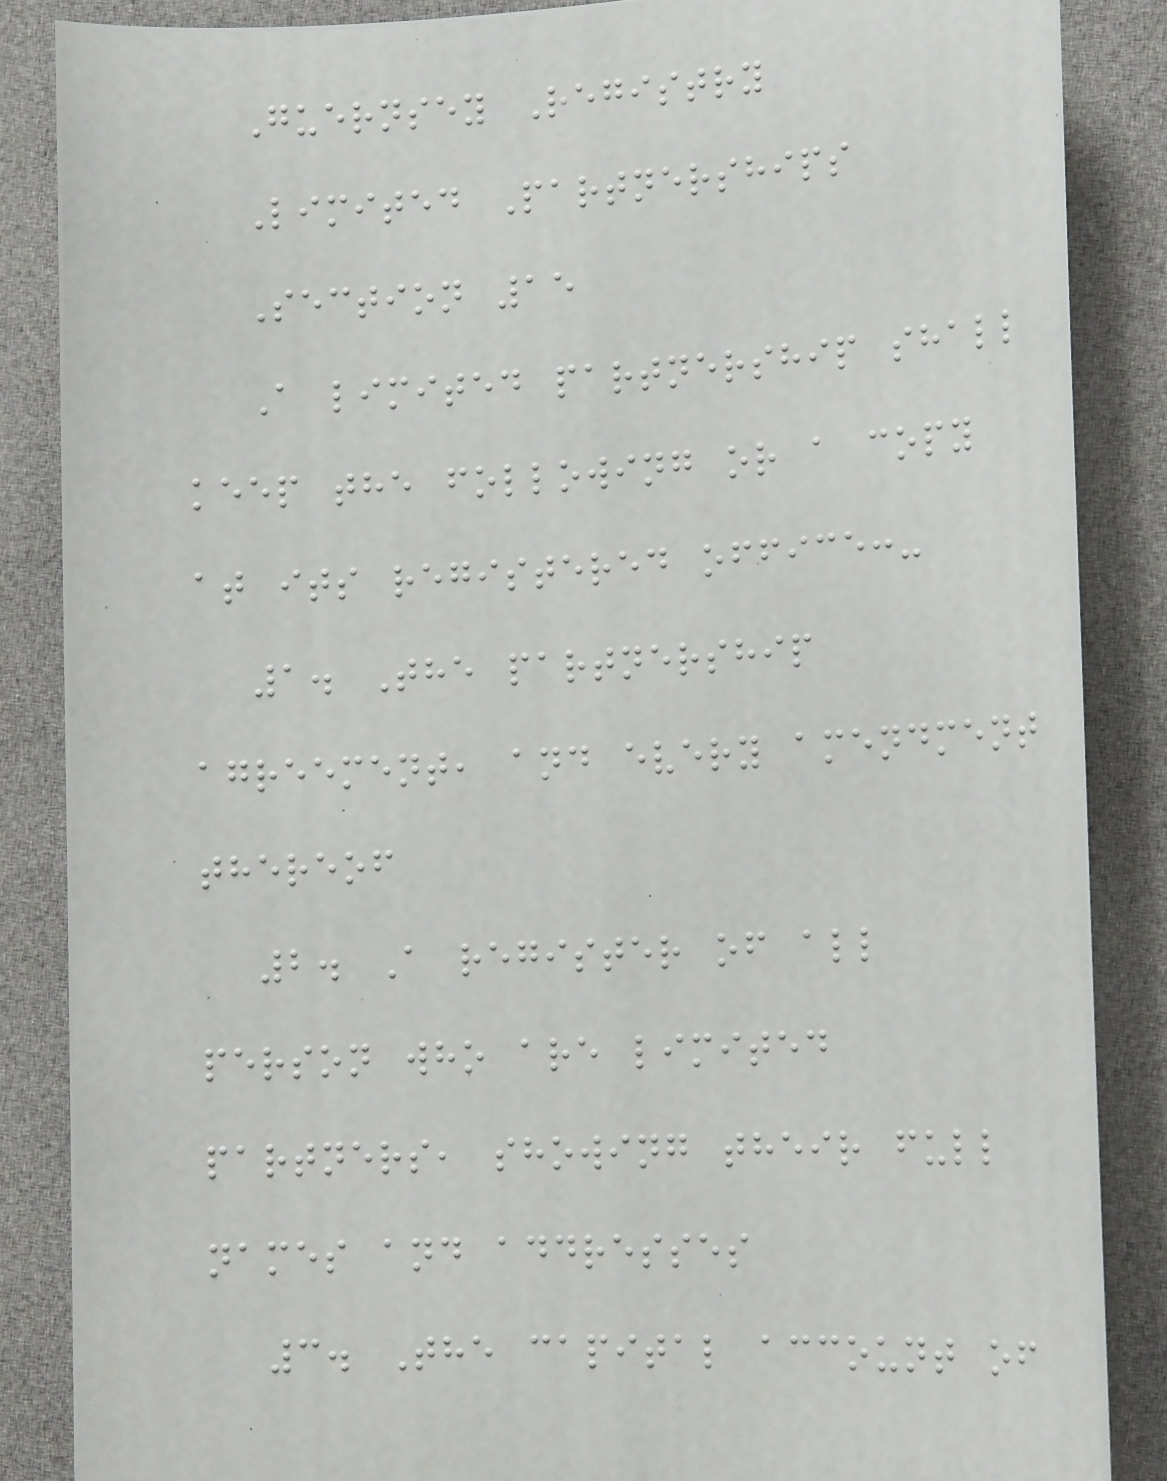Guernsey Registry
Limited Partnerships
Section 15
A limited partnership shall
keep the following or a copy
at its registered office:-
1. The partnership
agreement, and every amendment
thereof
2. A register of all
person who are limited
partners, showing their full
names and addresses
3. The capital account of
